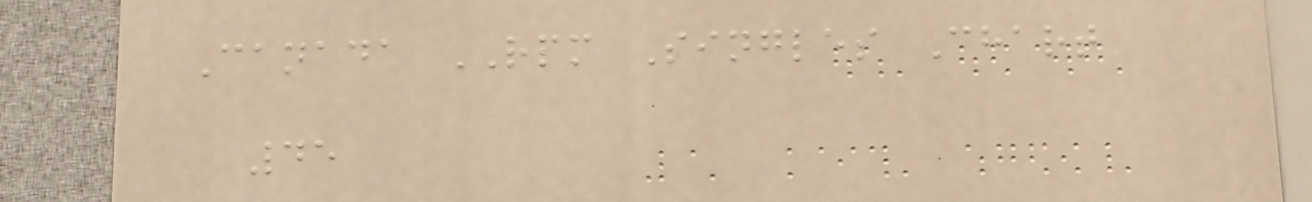Canada RPM Singles Chart
45
